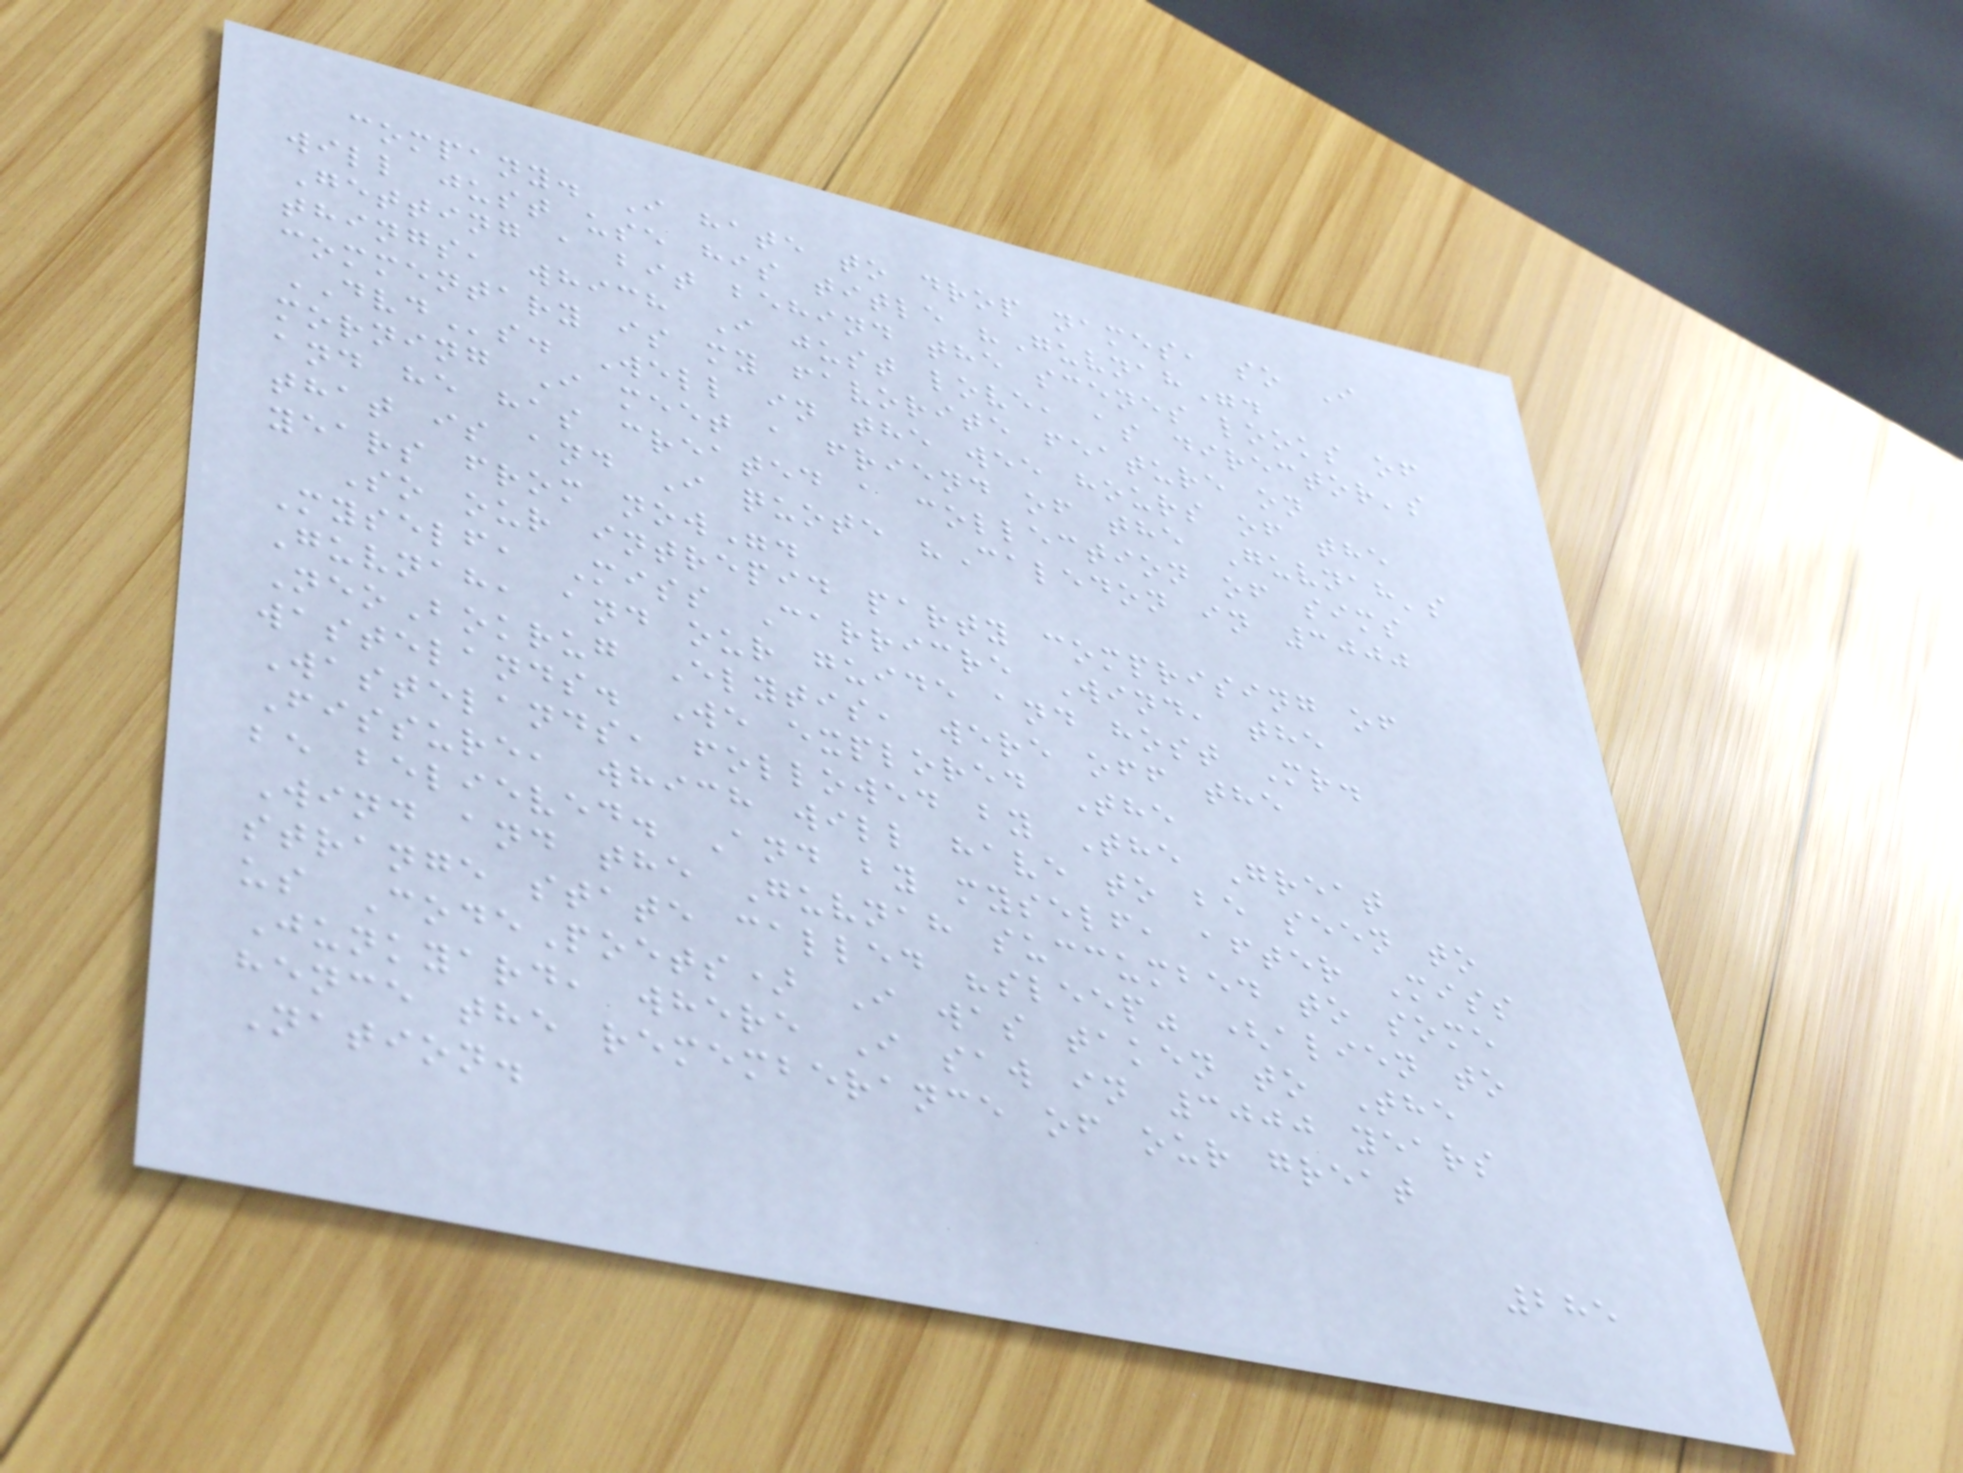company. I hate to drop names, so I
will just use his title "Guvnah".
Getting a bit behind the scenes looks of
things, which I just love, as director's
commentary is my favorite feature on
DVDs. Well in the wee hours of the
morning I meet a friend of the Guvnah's
and he has created a collection of sims
that is and I quote "Caledon in 3000
years from now".
So our intrepid party comprising of
Myself, Miss Carricre Wind, the
Guvnah, and our guide and host Mr.
NeoBokrug Elytis, were off the
wastelands. We explored The
Wastelands, followed by The Great
Fissure, which will have to be seen to
be believed. And by myself, after Miss
Wind and the Guvnah succumbed to some
strange state called "sleep" (alien to
us CodePoets) I was taken to The
Junkyard, where I saw in 3000 years
hence the rememberance of our great
Nation.
285
